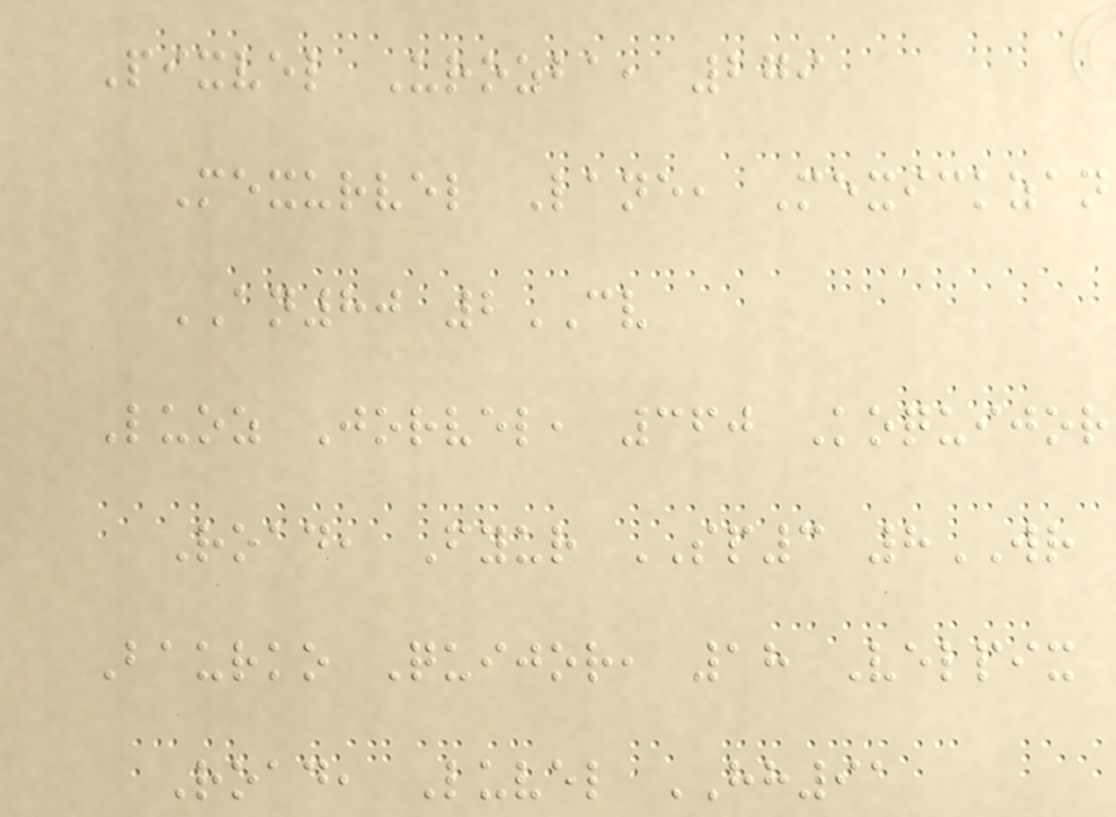Pixvel Urozba, 279
Mexurvel Lane, Mexickzan
AN80 2CV
Luoz Jorvel, 360 Koquijor
Road, Fyur SP3 8WR
Baurko Quijor, 18 Velpix
Road, Luvel HH91
